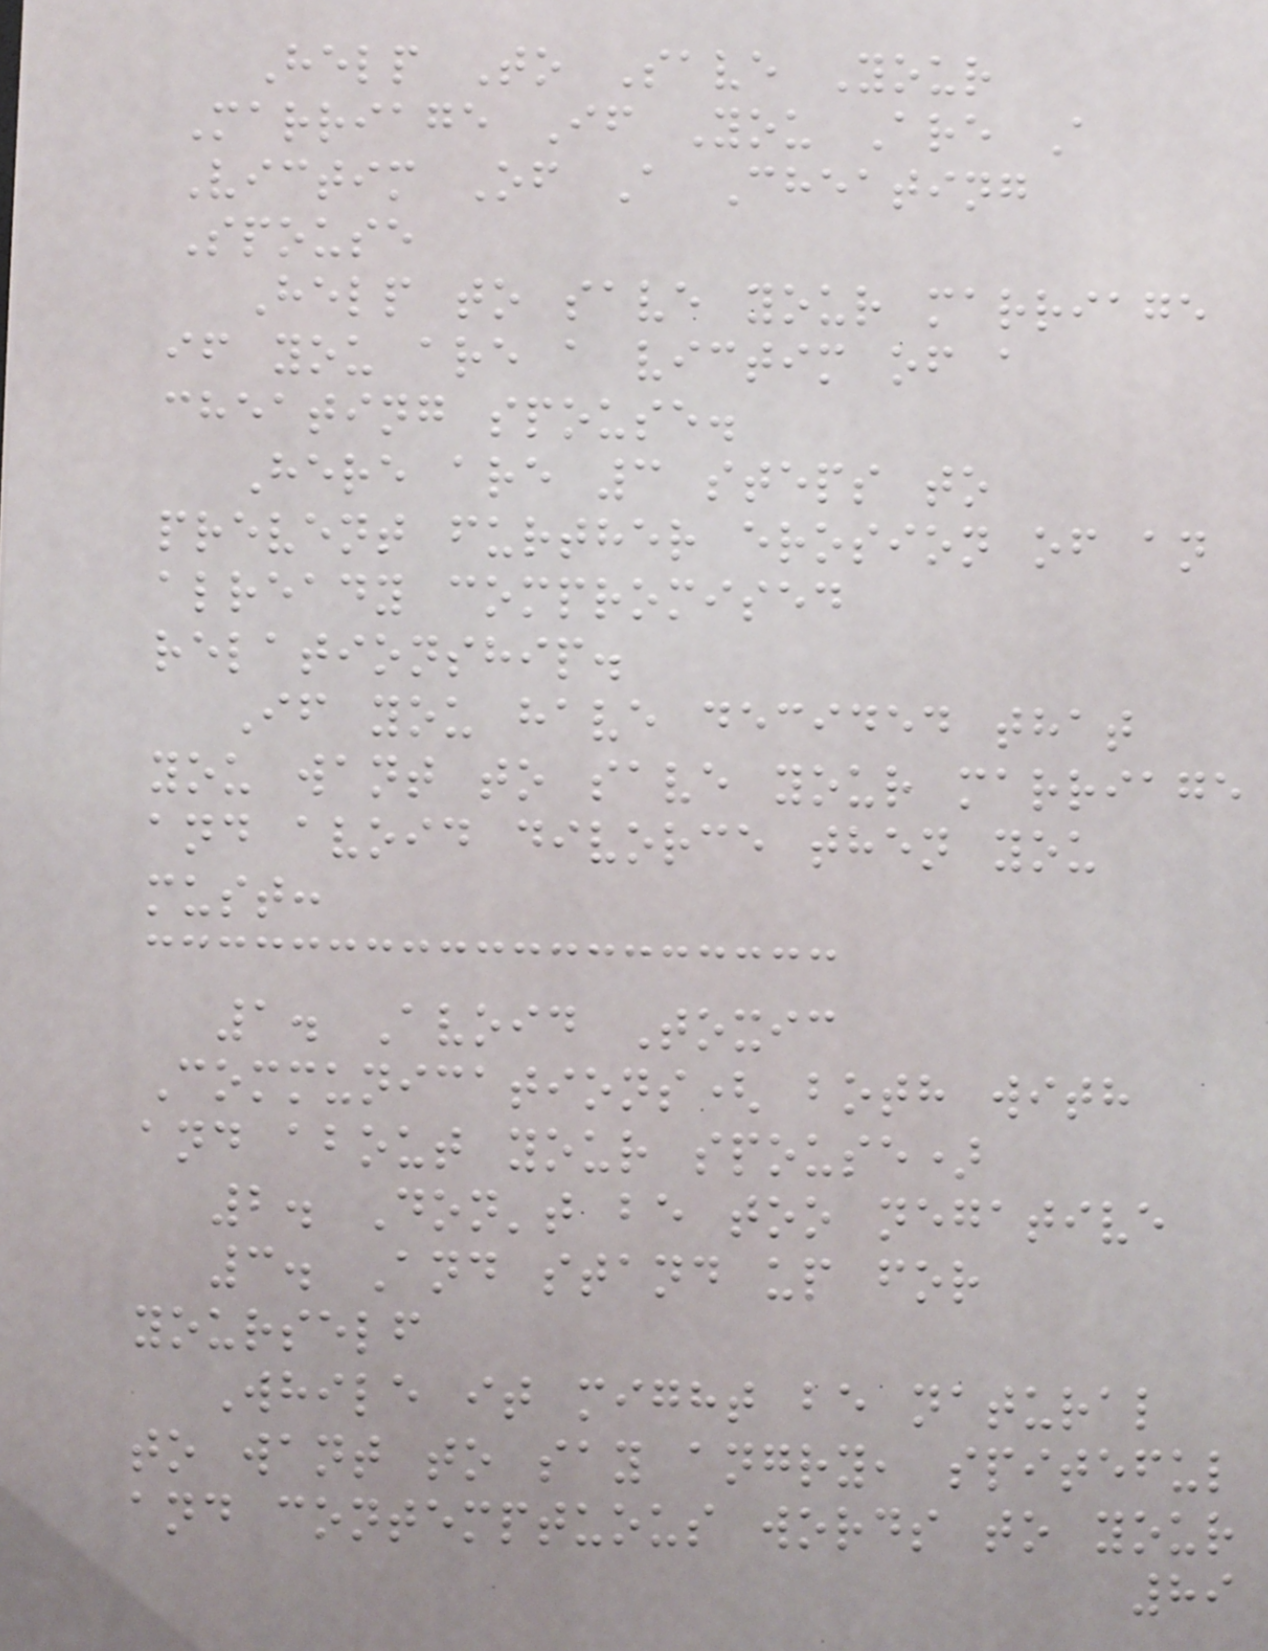Help To Save Your
Marriage If You Are A
Victim Of A Cheating
Spouse
Help to save your marriage
if you are a victim of a
cheating spouse.
Here are 3 steps to
prevent further erosion of an
already compromised
relationship.
If you have decided that
you want to save your marriage
and avoid divorce then you
must:
1. Avoid Toxic
Communications( both with
and about your spouse)
2. Don't be too negative
3. And stand up for
yourself
While it might be natural
to want to say angry, spiteful
and contemptuous words to your
89
